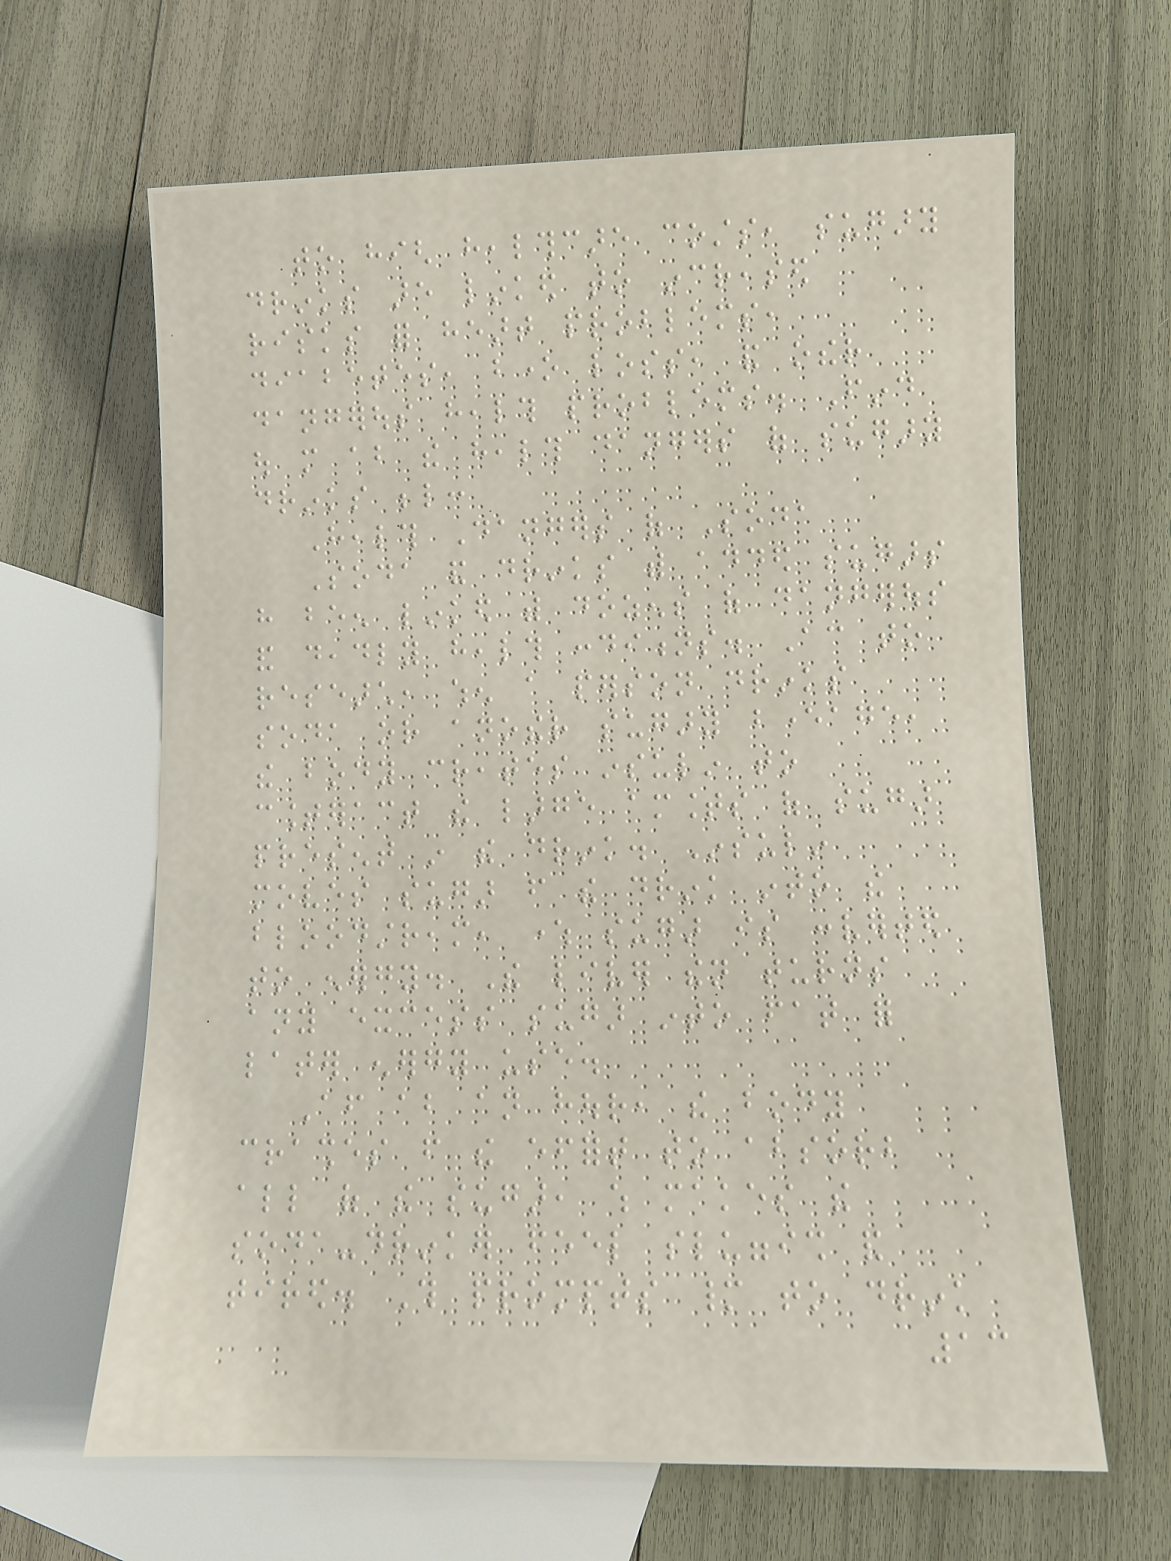to high healthcare costs, sugary
drinks are linked to increased
risks for heart problems,
diabetes, bone loss, and other
dangerous health problems. Find
out more about the health dangers of sugary
drinks below:
Health Dangers of Soda
Soda and drinks with added sugars
have been linked with dozens of dangerous
and deadly health conditions. According to
research, when a person drinks
soda or another sugary beverage,
the body creates insulin to
counteract the large amounts of sugar
present in the drink. Insulin
moves sugar from the drink into the
bloodstream, where sugar is converted
to energy. The liver then turns
any excess sugar into fat for
later energy use.
After about an hour, the body
crashes from the effort to absorb
all of the sugar, which makes the
soda-drinker feel sluggish and
tired. This prompts many to drink
13
